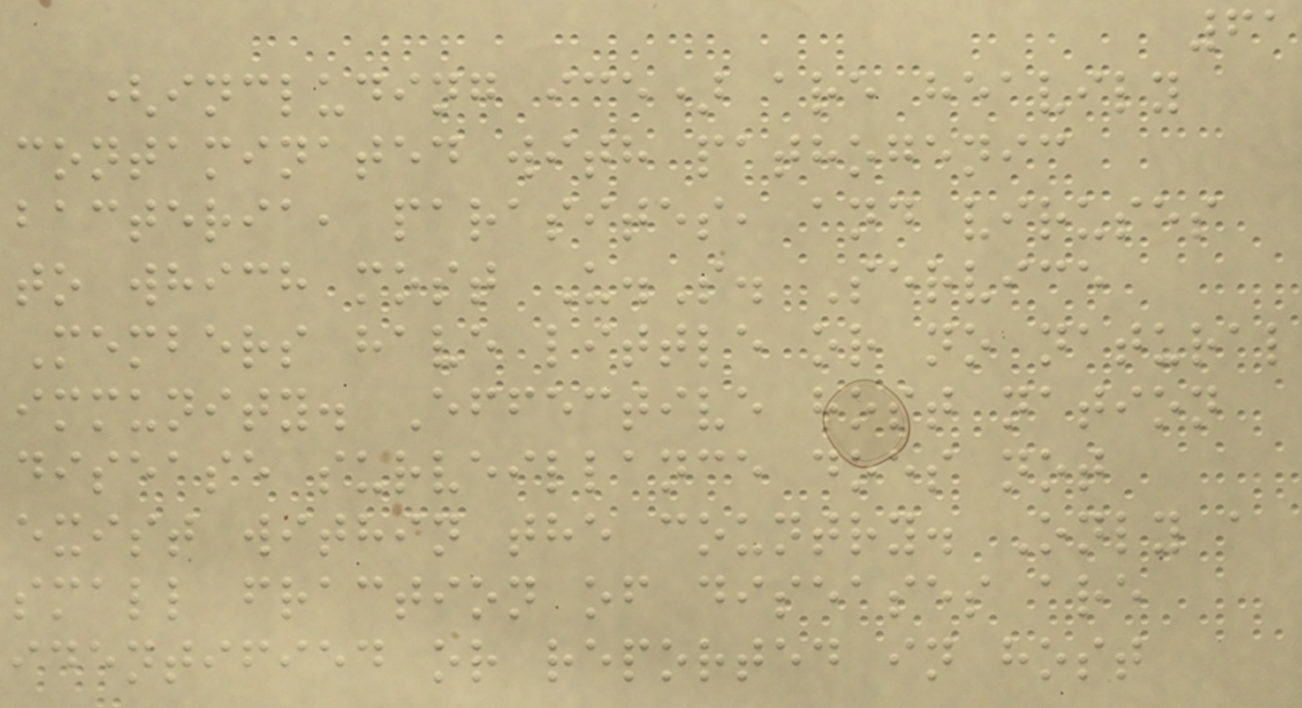61
(including ice) are heavily
contaminated with pathogenic
bacteria, parasites, and viruses
to which most U.S. Service
Members have little or no natural
immunity. Effective host nation
disease surveillance does not
exist within the country. Only a
small fraction of diseases are
identified or reported in host
